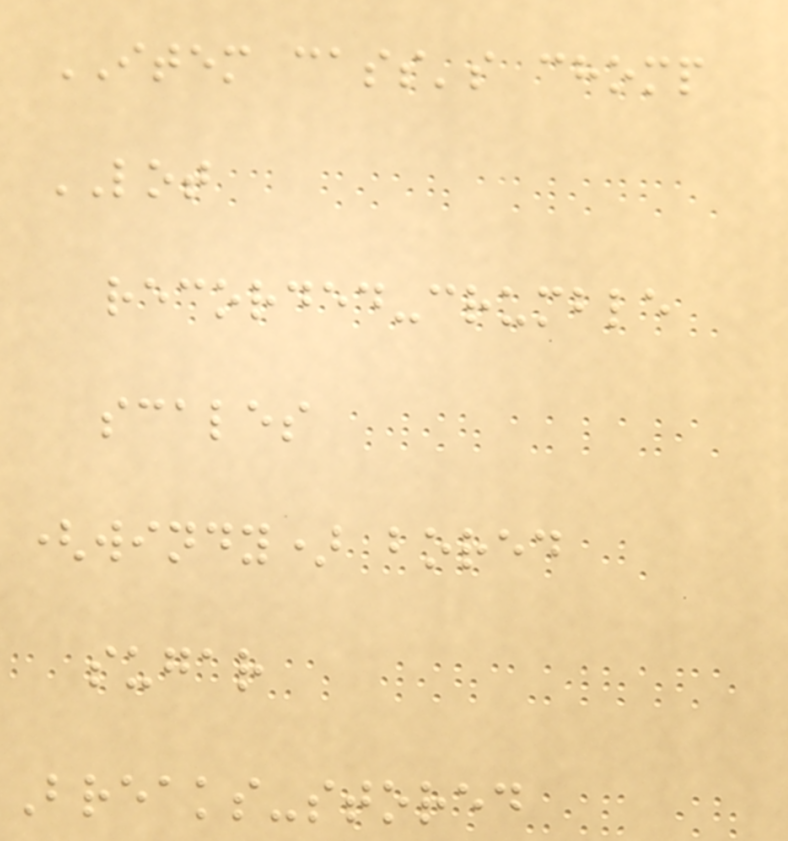ITEM cass's chomp
LOT
recorded-crumble
scales
(windy) bored
sugar
Breaks-stored
